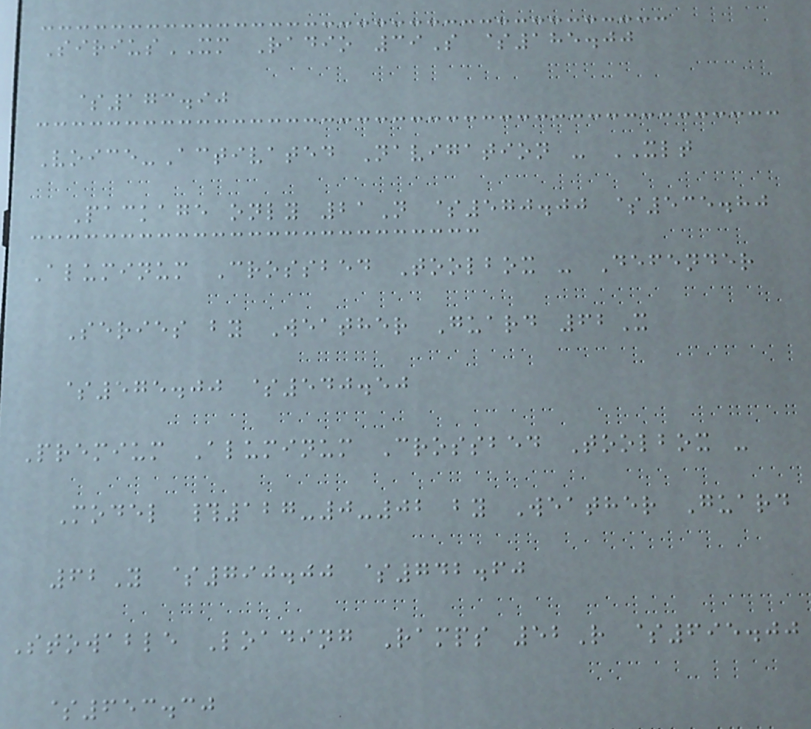SiriusXM Radio 39S $185.00
$173.90
Voice-Activated Navigation - XLT
Package only 21N $570.00 $535.80
Aluminum Crossbed Toolbox - Defender
Series by Weather Guard 62X
$575.00 $540.50
Premium Aluminum Crossbed Toolbox -
Model #127-0-02 by Weather Guard
62Y $790.00 $742.60
Stowable Loading Ramps 52R $695.00
$653.30
